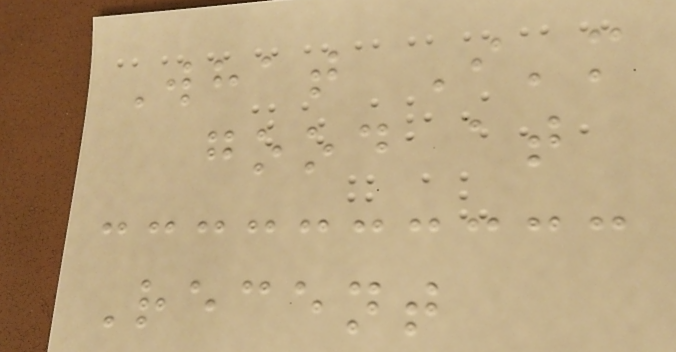What I'm
good at
Recent
